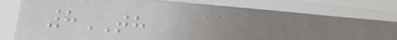8TH
